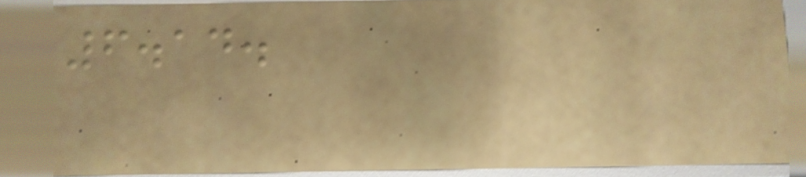6.14.
